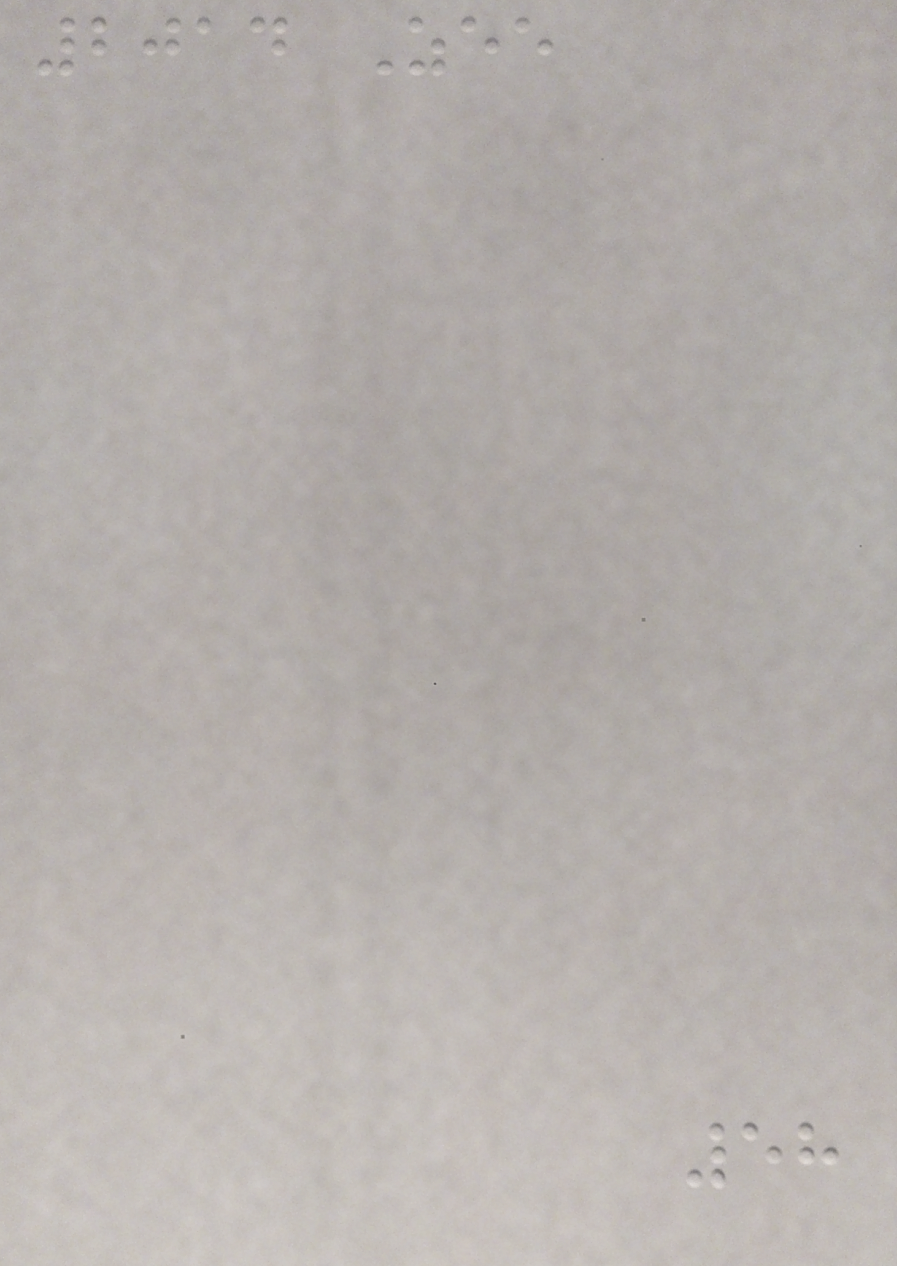2014 Zee
58
